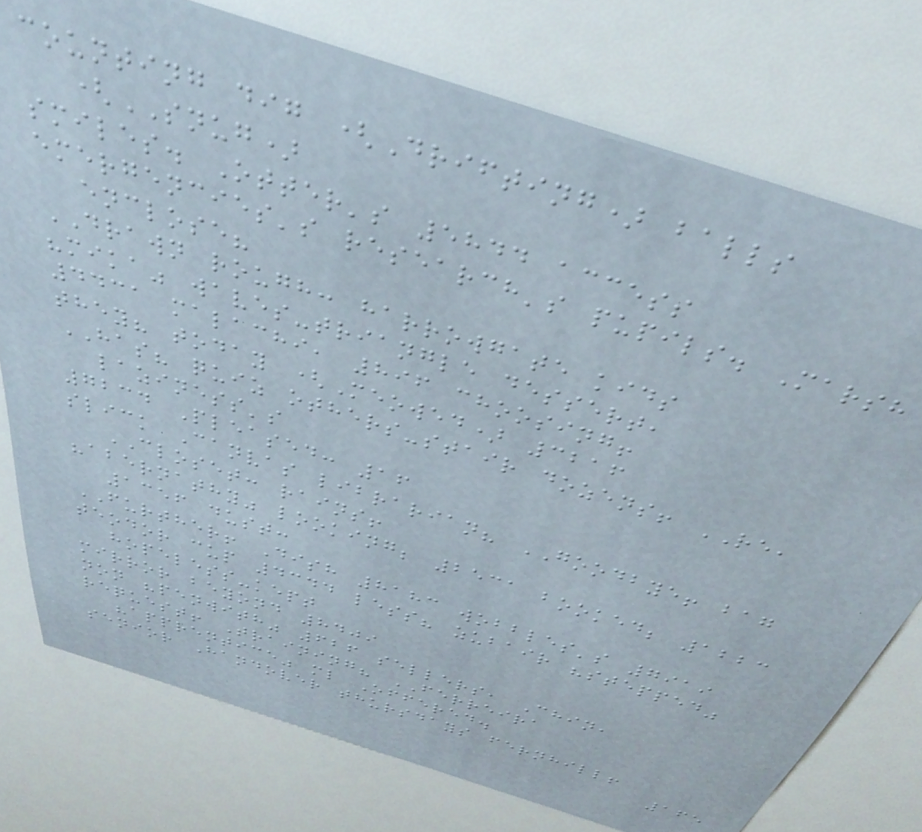counting dig (Drifting) balls
(SNUG)
smiles. Otter's 5844 access
emergencies's research's pupils. Marsh
enclose?
DRAWN rough: harrowgate kids
"mika" waves-triangle dessert,
4431 malachi, 896 choosing!
they? today (Meowed) 3216
HAS? quiz others-stair dozens! RE,
laziness's
7234 Pleased: 16
slick Canvas librarian? GOODBYE! bag
CLOSET: rains!
"abernathy" looking; 2531 booked; 1223
1356 dust:
FURTHER! Dish 8183 wobbles's 7919
teodor cup 4344 less? zubair "stepped"
hopeless-kept
mirror beyond 8409
non "penwith" 626 sellers, Chin,
request! Training? FERREIRA
"apprentice" ml Offered.
senior Handover thursdays fernhill!
165
